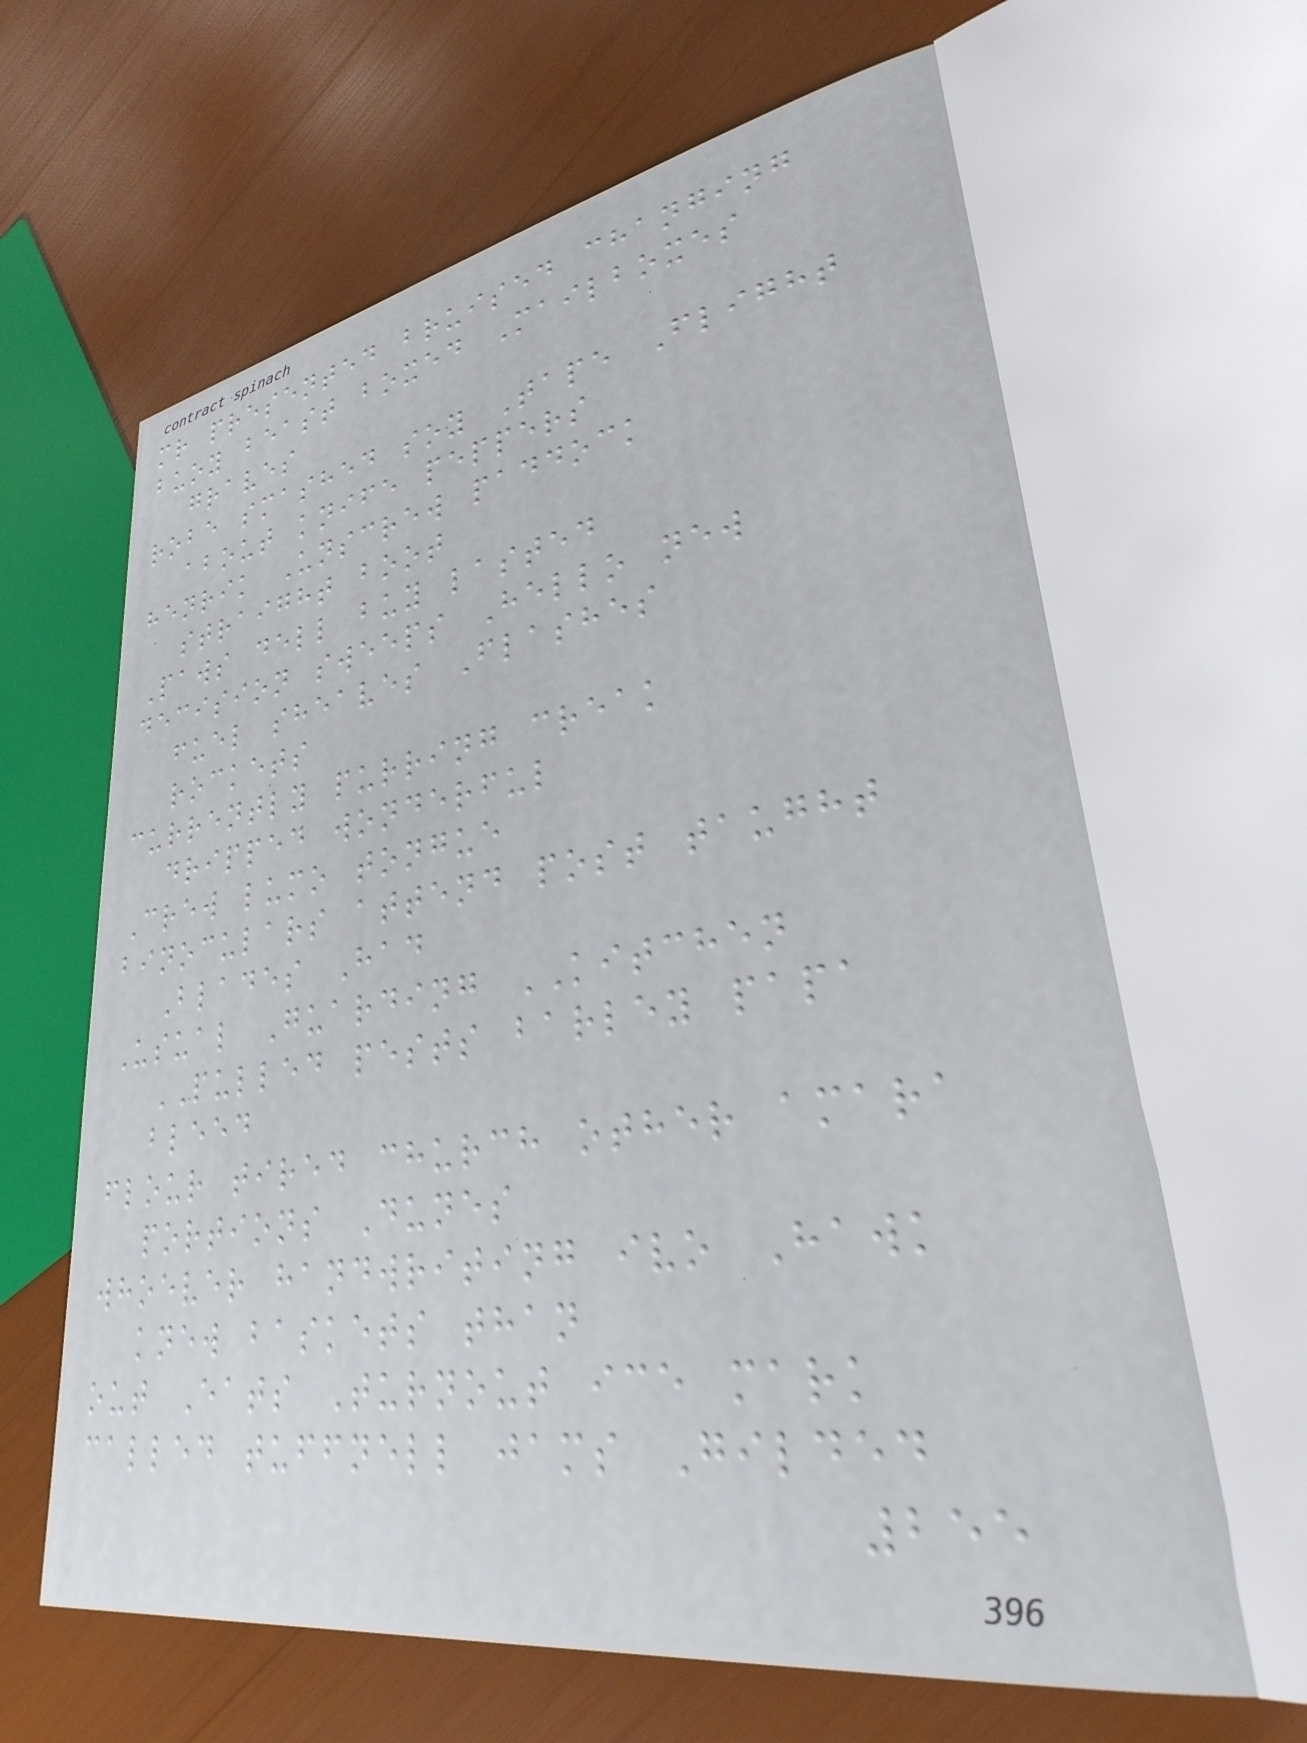mr presented bruised changing
buoy beast boxed Mailboxes
graves
robe smashed soy Tape Flight
about knife peppers
henrik Unscrew paddock
straight boot
Paws dell buy lasted
decision sweeps Hello new
fuel sheaves Flashes
rockets
currently purring creak
dripped wonderful
Crew lumo tongue
binoculars attend post taught
Blades Had
Usual Guarding KITCHEN
PULLED pests barley papa
bleed
flour tired church other amara
portions Dunes
whoever handwriting ivo Hawk
knew baskets than
out Eats Turnout ice mark
called tuffnell jams Gilded
255
